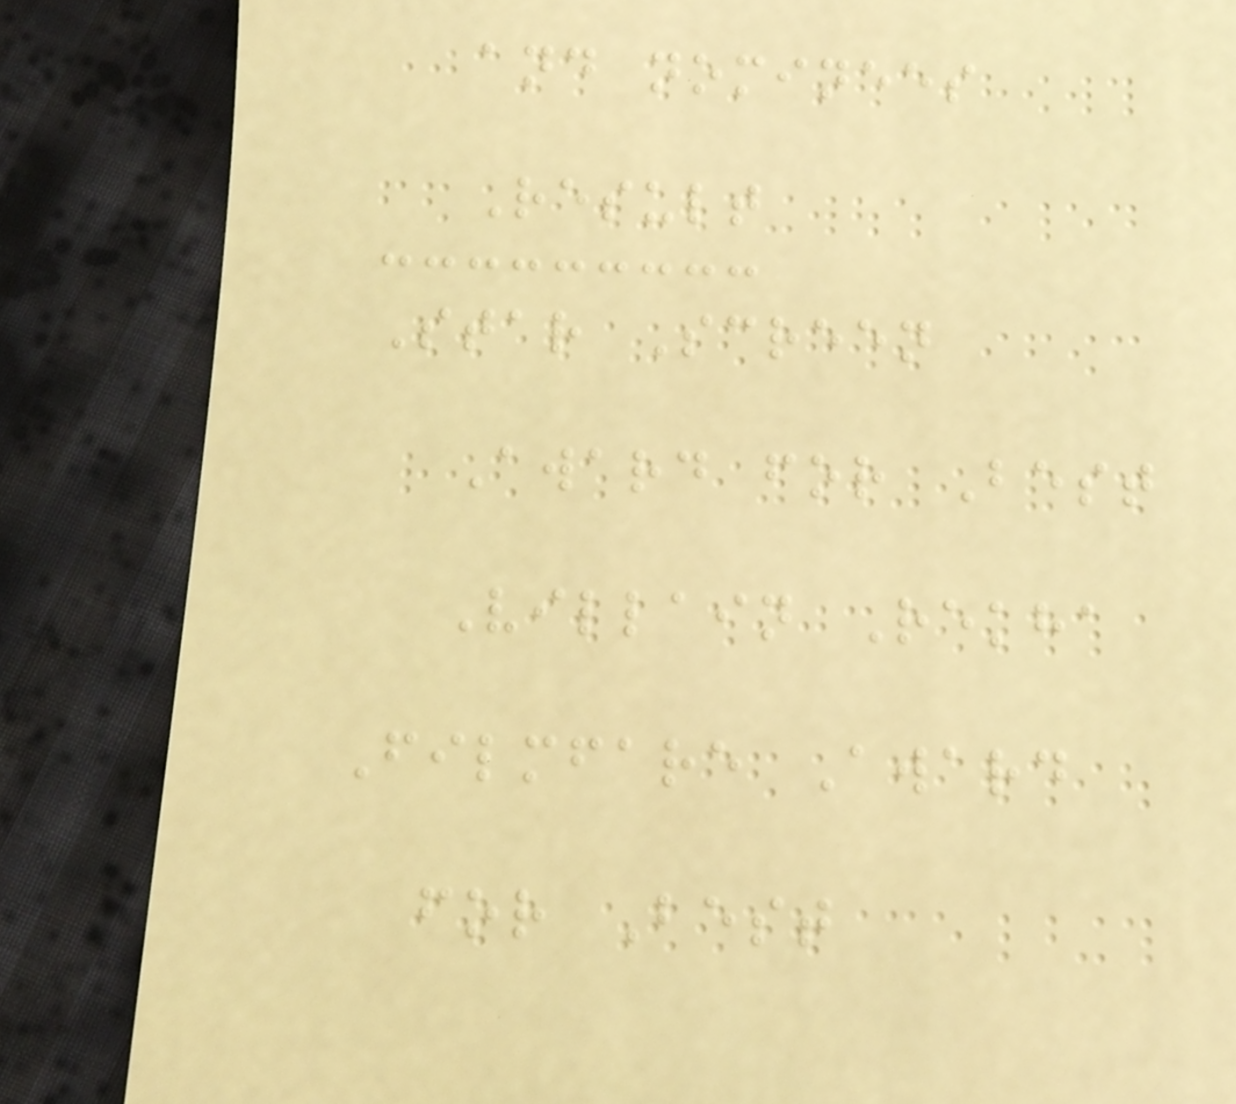and nominees
Result
Star Screen
Award for Best
Villain Rekha
Filmfare Award
for Best
